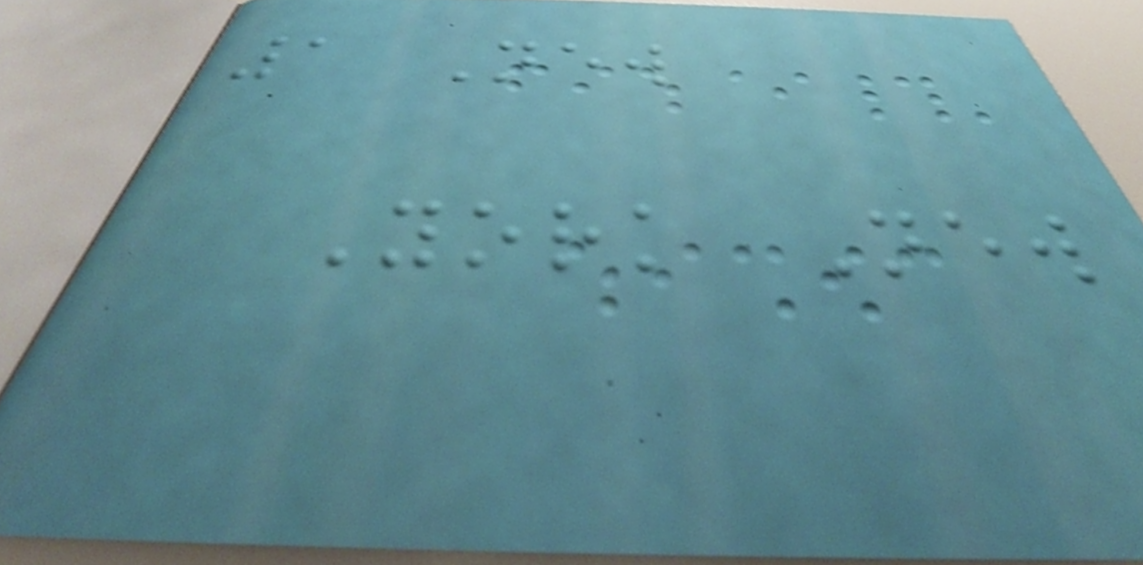1 New
York New
